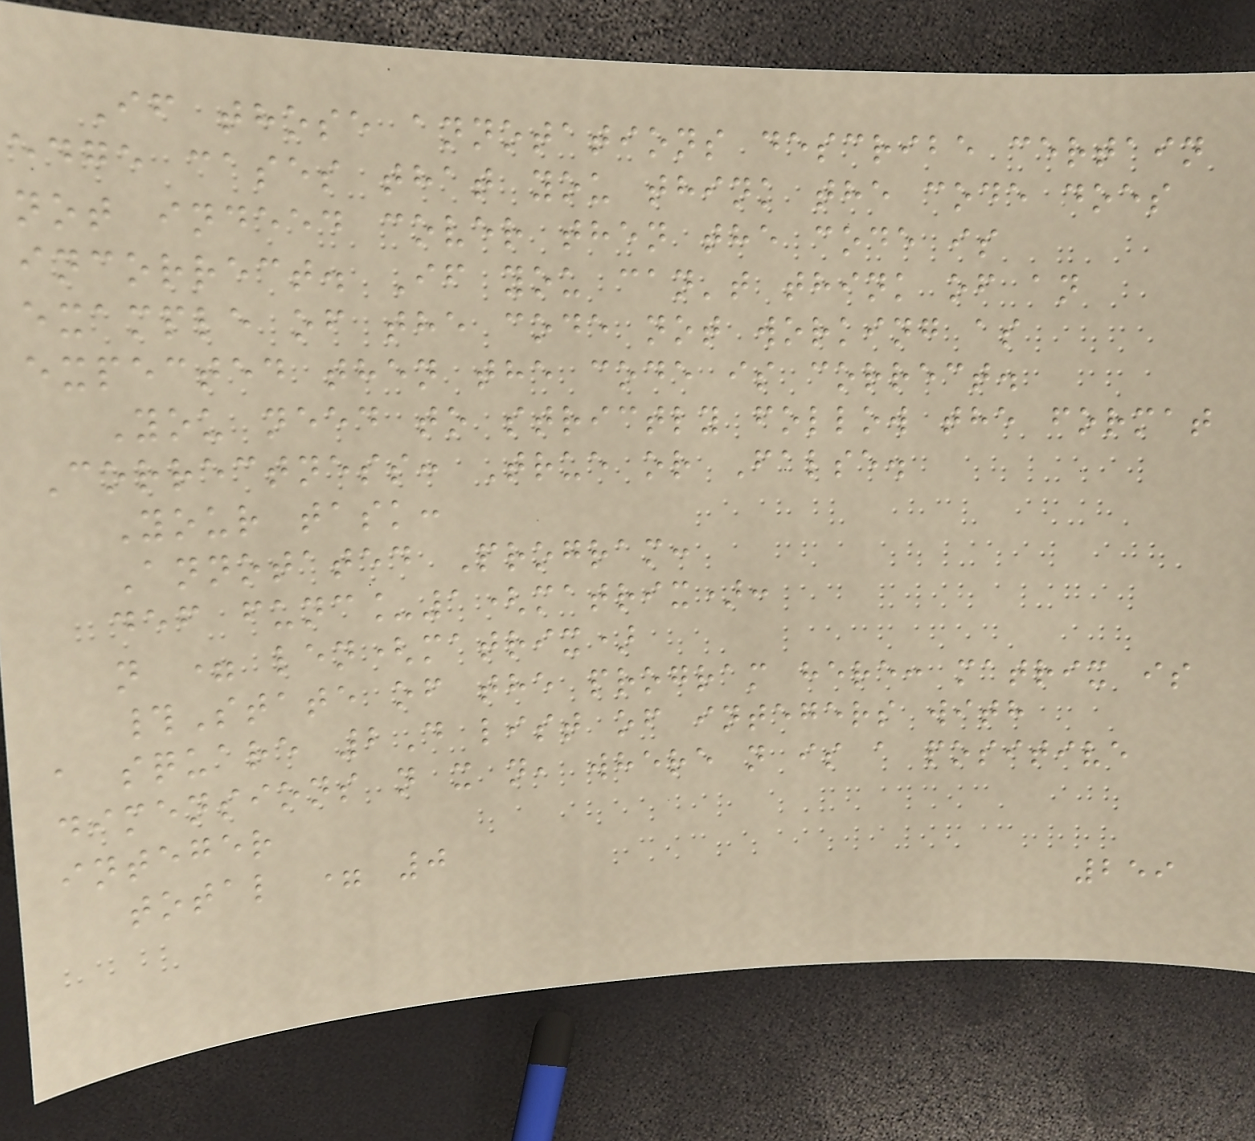If those annotations describe certain
edge cases that you think the code does
not indeed cover then the code is
incorrect. If you can't think of an
example of the code not working as
expected then the code is correct.
You need to strictly follow the format
Correctness: True or False.
Your task:
Annotated Program:
def func_1(matrix):
n = len(matrix)
#State of the program here: matrix is
a square 2D list of integers with
dimensions n x n, where n is a positive
integer
total = 0
259
